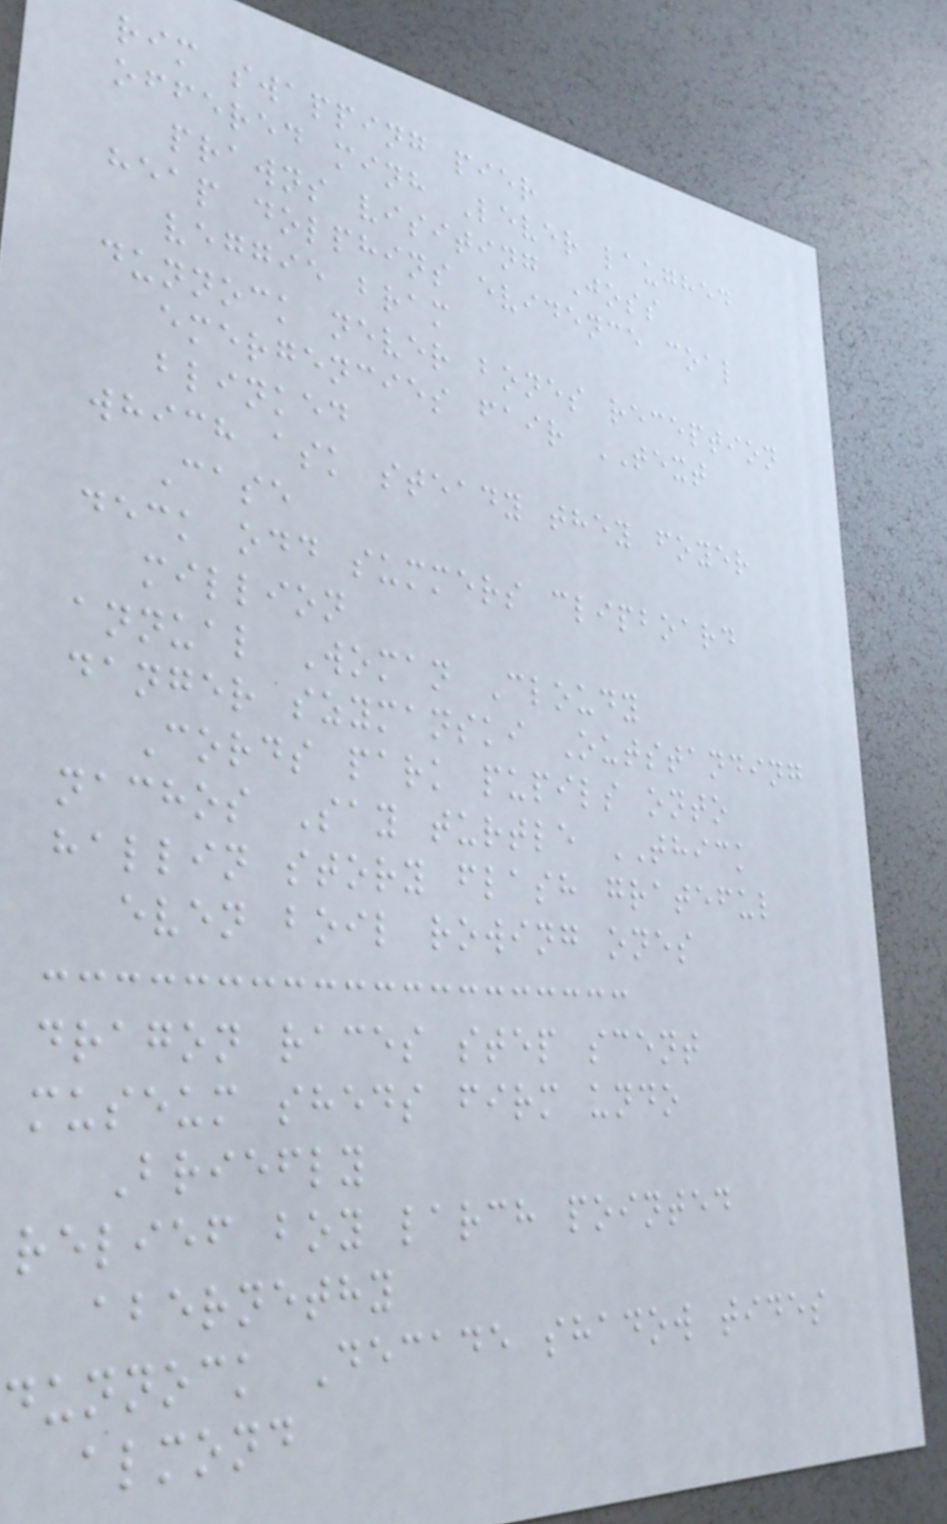rim swapping pier
offered minh Lever laughed
prawns visiting Joss
heap dolphins evidence coal
veggie bram
dunnock never bones reception
emergencies fair TEXT
blinked
which ask steady they foyer
Case
deck odd summers clipboard
million
annual Woman Cloudy
danger szymanski Outstanding
Cords park pupils onto
nachos Say turtle THICK
hallin story flash grateful
even boil rowing ones
dragon races step scent
museum sheds firm undo
Briefly
relief boy larch pointed
abernethy
dunnock Decade shadow tides
almond
